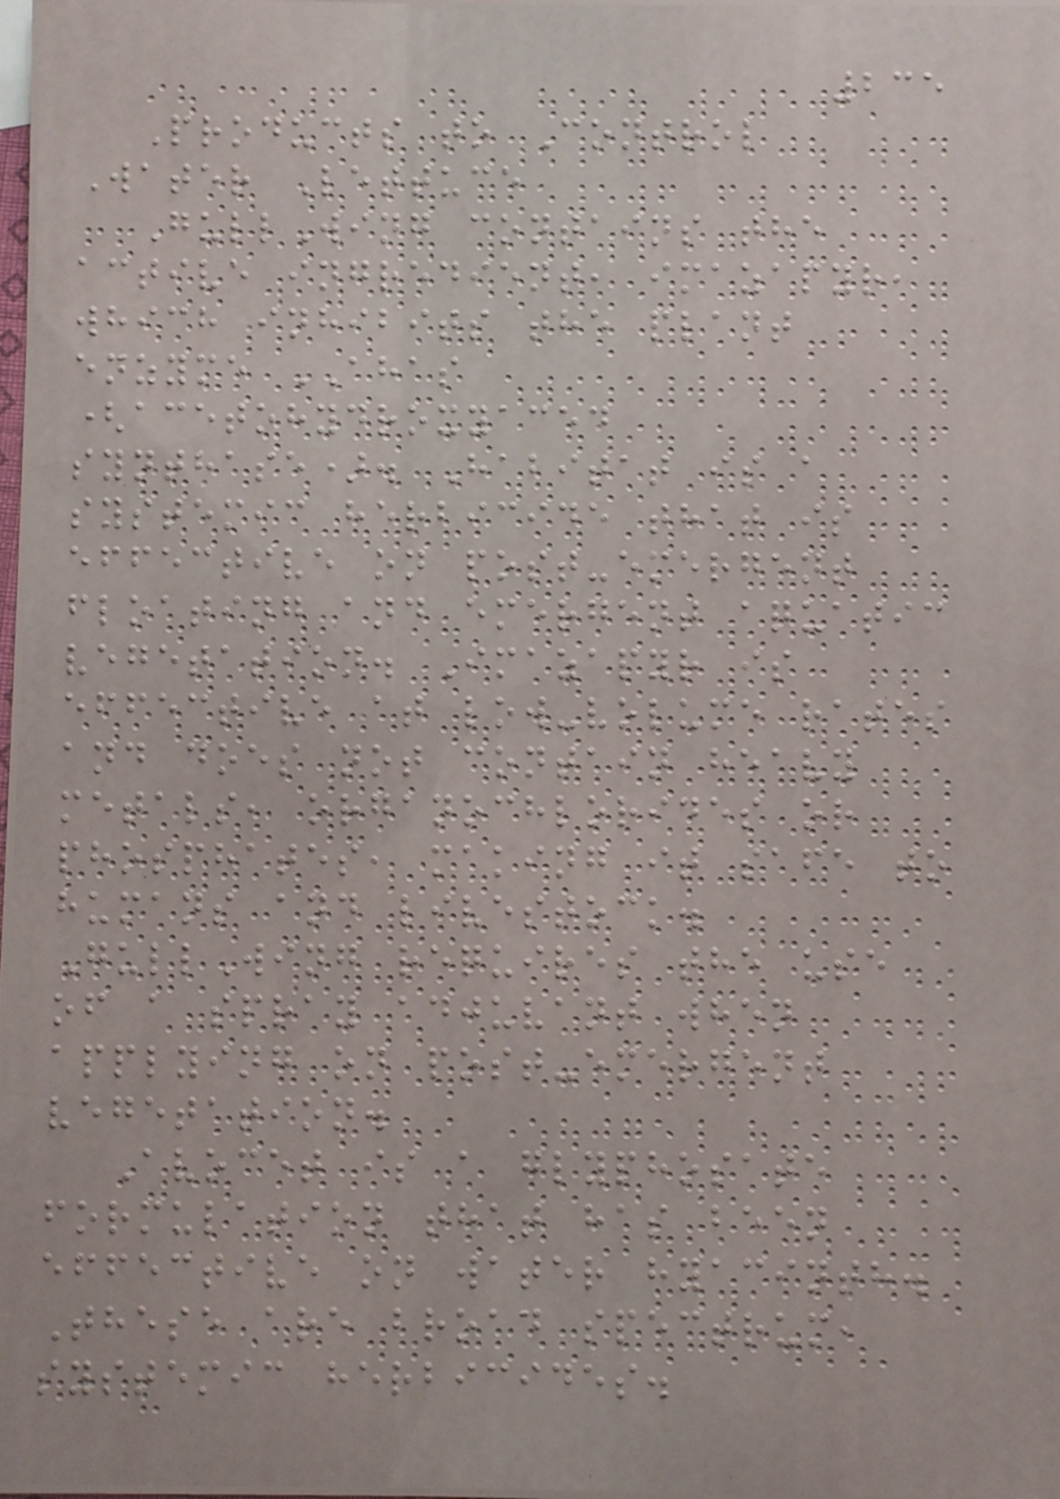235
Products to Control
Water Lettuce
GullWing contains the
active ingredient, imazapyr,
which inhibits the plant
enzyme AHAS
(acetohydroxyaced
synthase). Habitat is a
systemic herbicide that is
effective on post-emergent
floating and emergent aquatic
vegetation. Imazapyr is
effective at low-volume rates
and does not contain heavy
metals, organochlorides or
phosphates, making it safe to
humans and livestock.
GullWing requires the use
of a spray adjuvant when
applying on post-emergent
vegetation.
Avocet is a glyphosate
formulation that has been
effective on water hyacinth.
These are broad spectrum,
systemic herbicides.
